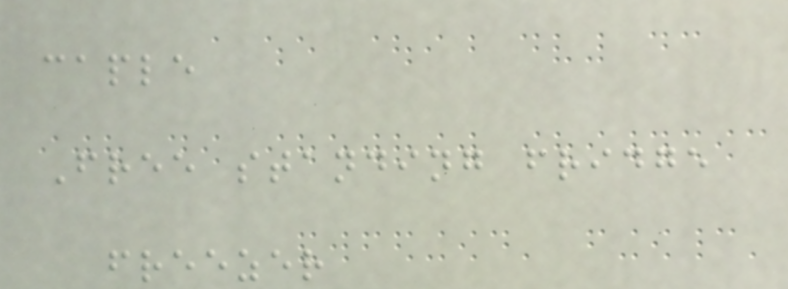caple
Free standing fridge
freezer
